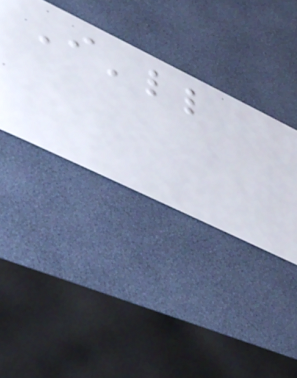I'll
